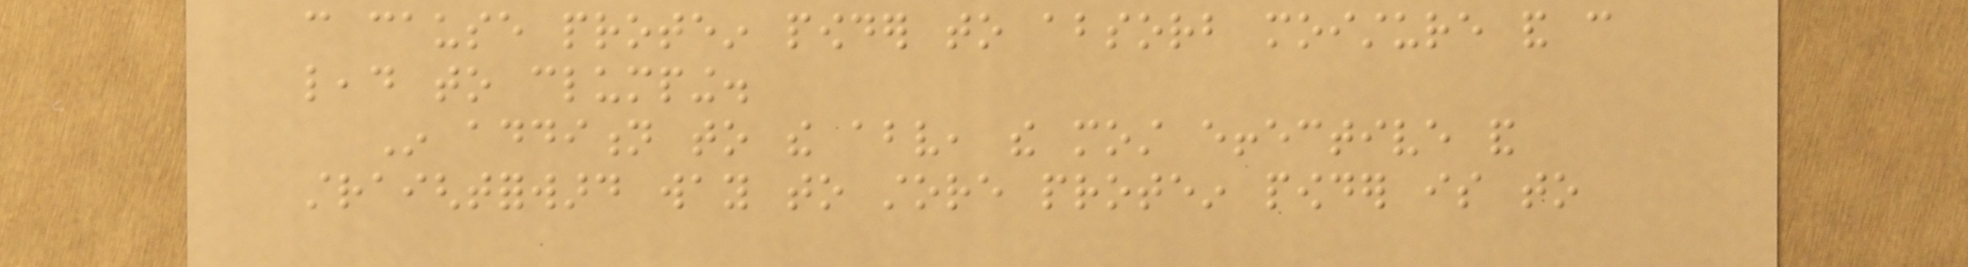can cause protein powder to absorb moisture and can
lead to clumping.
In addition to the above, the most effective and
straightforward way to store protein powder is to
